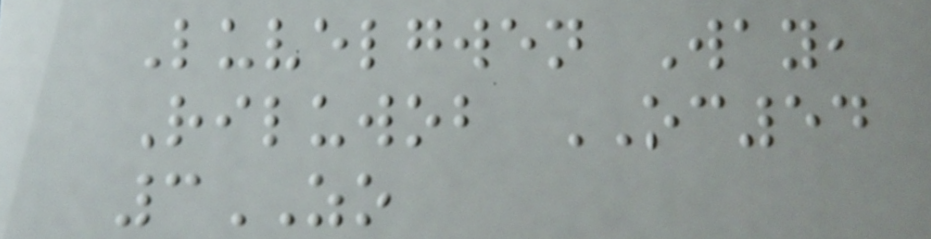Luvelgwen Way,
Riluwob OC54
3ZO
